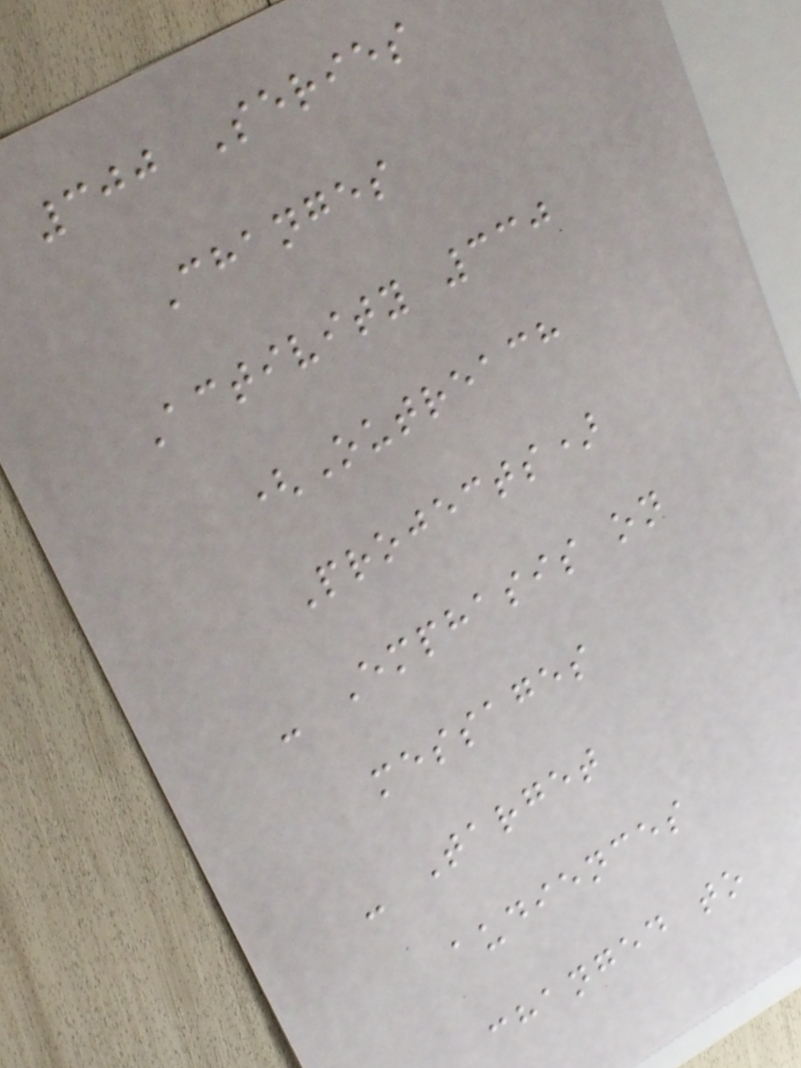300 Series
Changes
Activity 330
(Outreach
Projects)
- Emphasis on
messages
- Target
audiences
changed to
